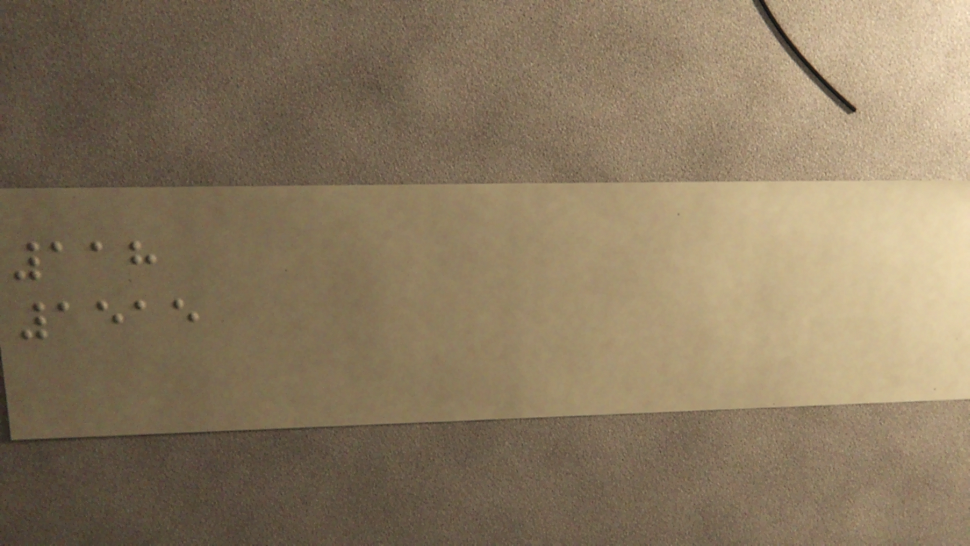118
1515
